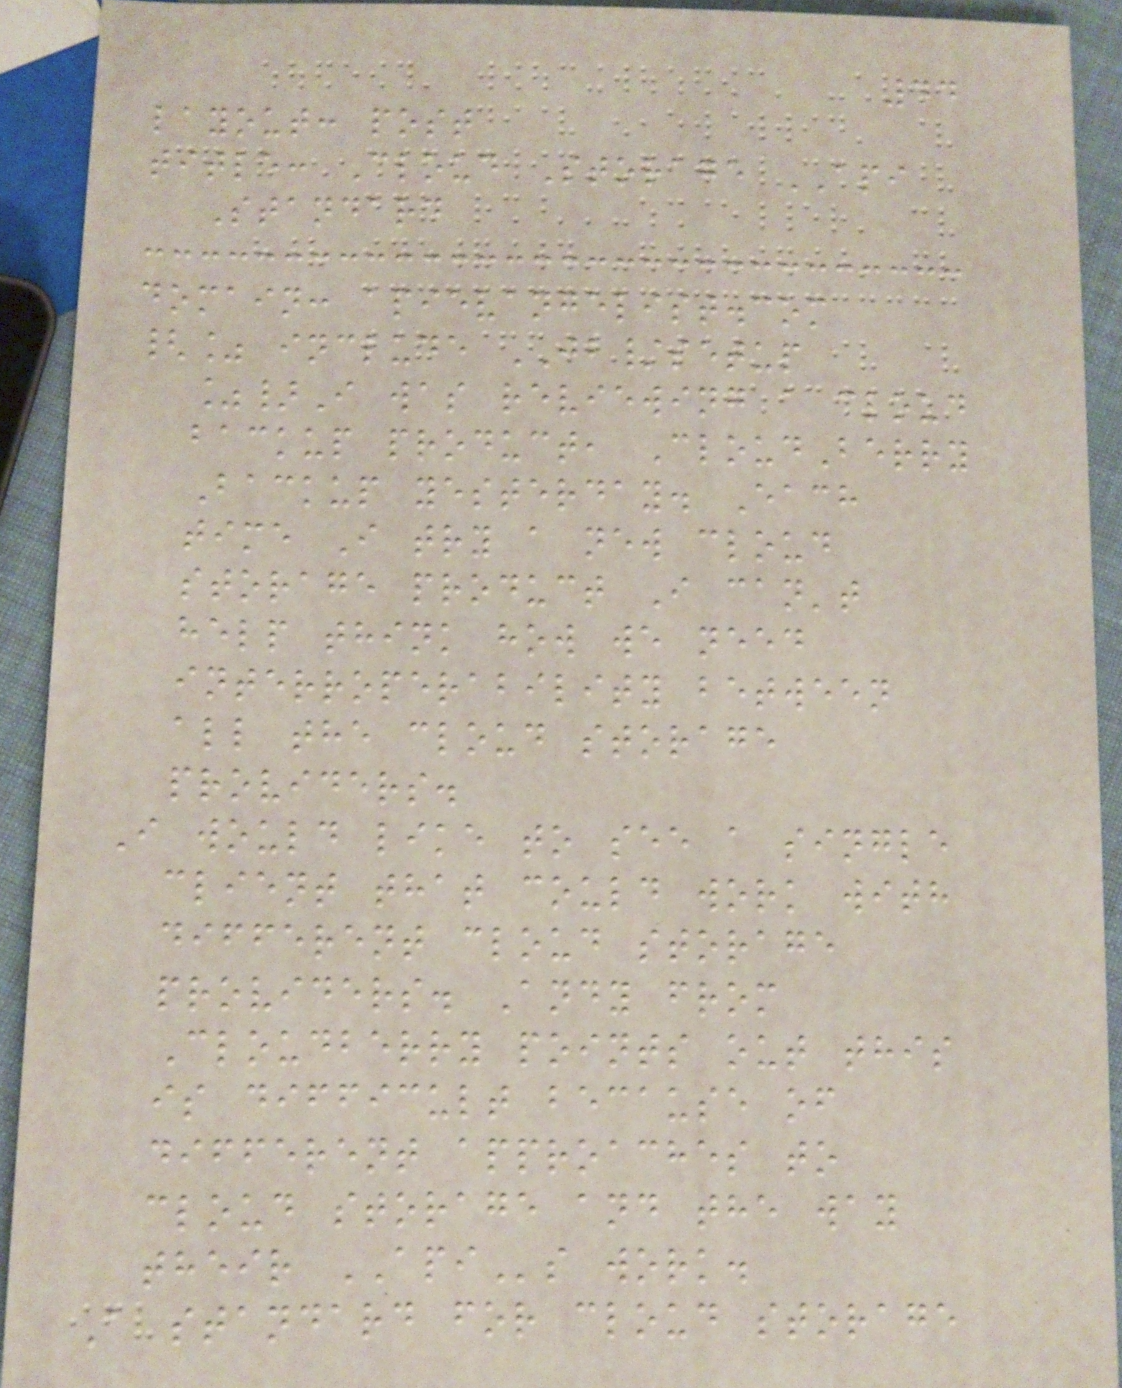44
layout: post
title: Cloud Storage API
Standard
domain: apievangelist.com
{% include JB/setup
%}I was reviewing a cloud
backup product, CloudBerry
Backup yesterday. Each
time I try a new cloud
storage product I can't
help think how we need
interroperability between
all the cloud storage
providers.
I would like to see a single
client that could work with
different cloud storage
providers. Andy from
Cloudberry points out this
is difficult because of
different approaches to
cloud storage and the way
their APIs work.
A standard for cloud storage
